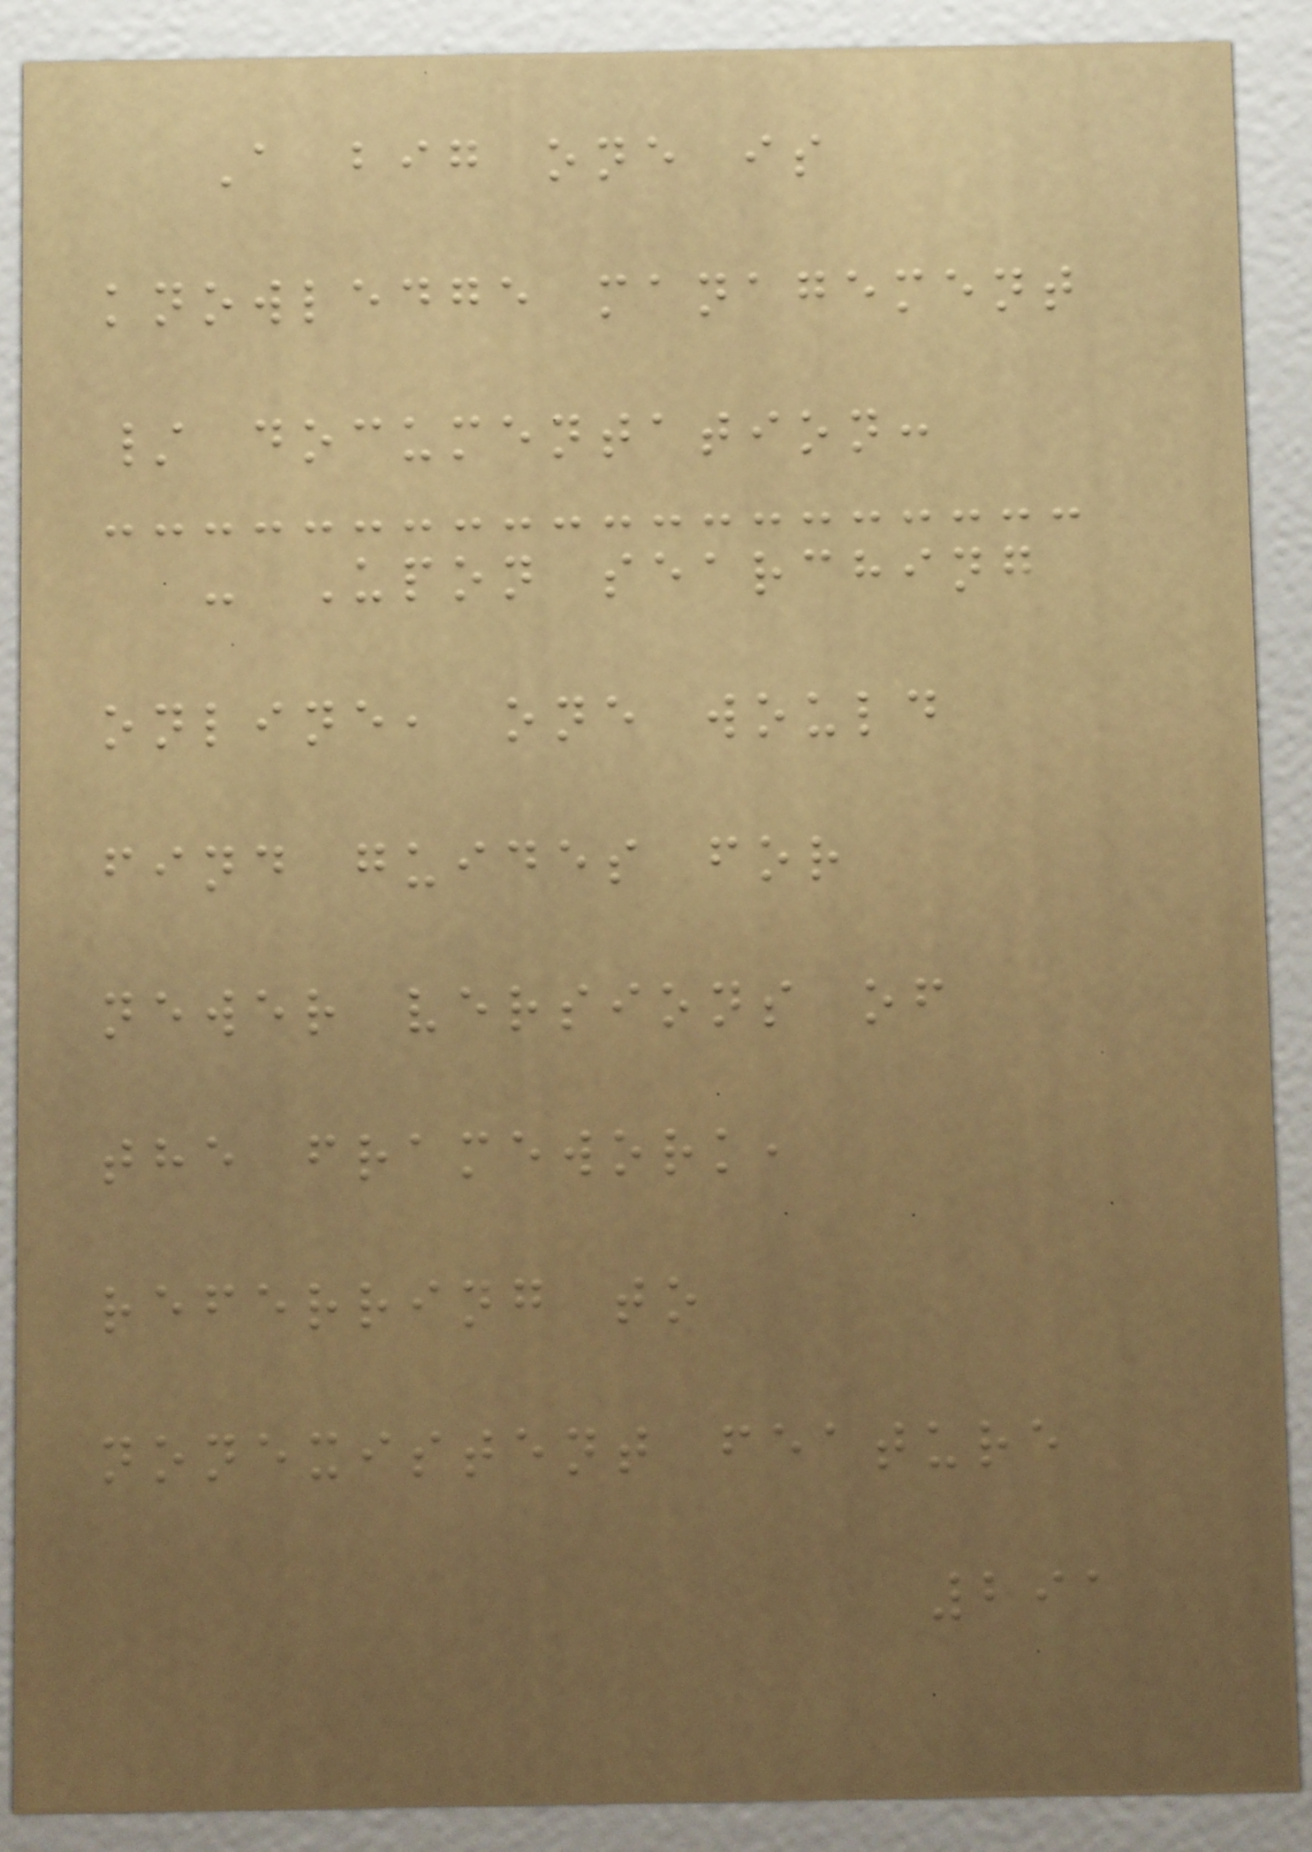A big one is
knowledge management
/ documentation:
- Upon searching
online, one would
find guides for
newer versions of
the framework,
referring to
nonexistent feature
291
